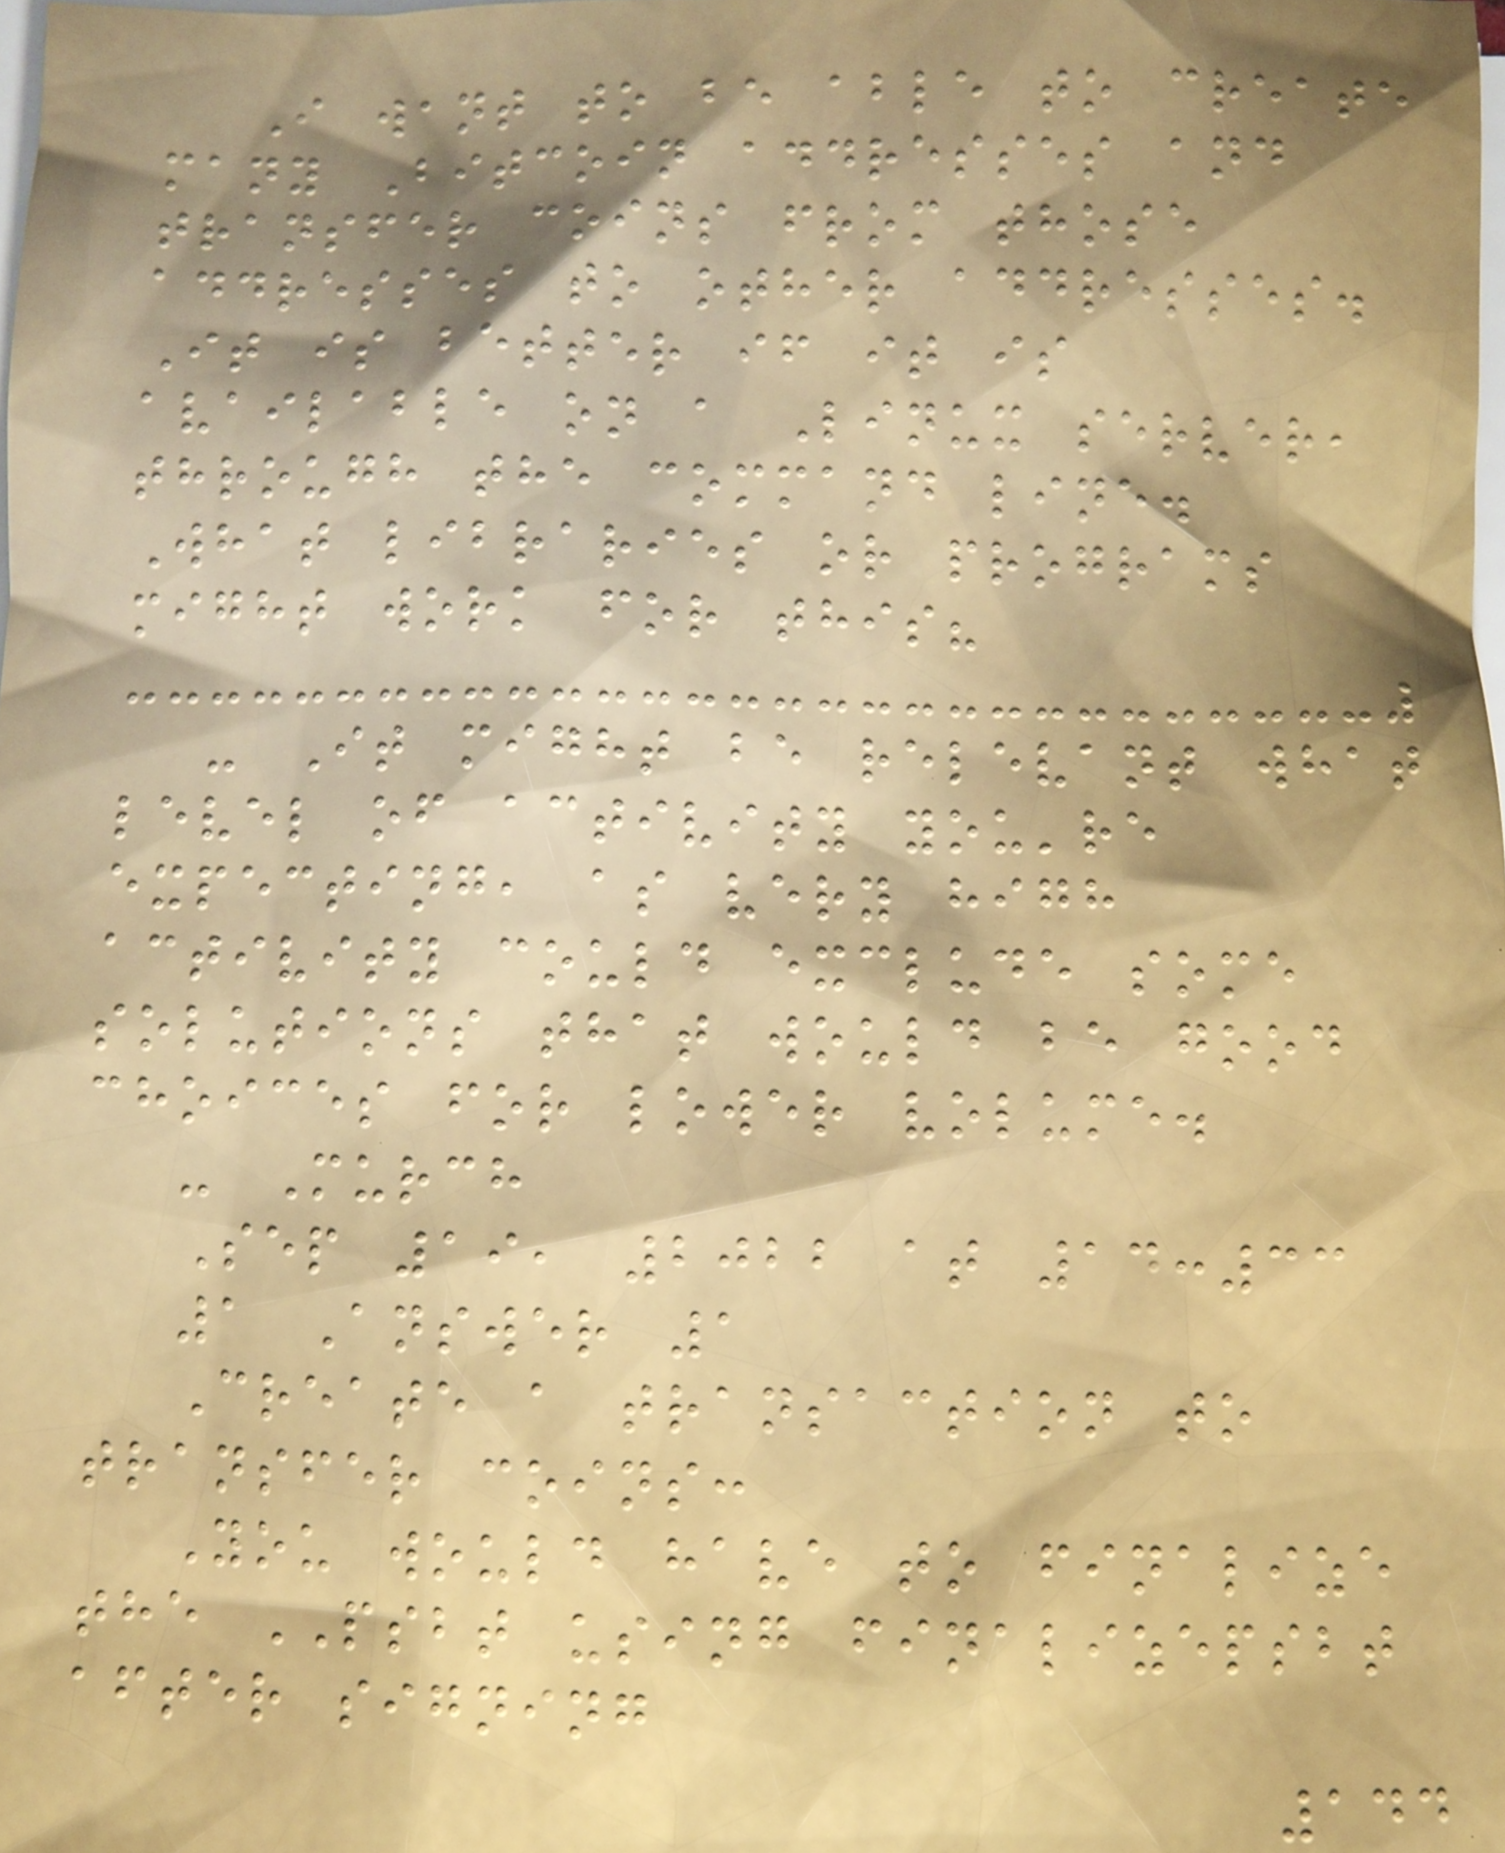I want to be able to create
many Bitcoin addresses and
transfer coins from those
addresses to other addresses.
It is better if it is
available on a Linux server,
through the command line.
What libraries or programs
might work for this?
- It might be relevant what
level of activity you're
expecting, as very high
activity could exclude some
solutions that would be good
choices for lower volume.
- Murch
Sep 19, 2022 at 14:33
1 Answer 1
Create a transaction to
transfer coins:
You would have to finalize
the PSBT using finalizepsbt
after signing
144
